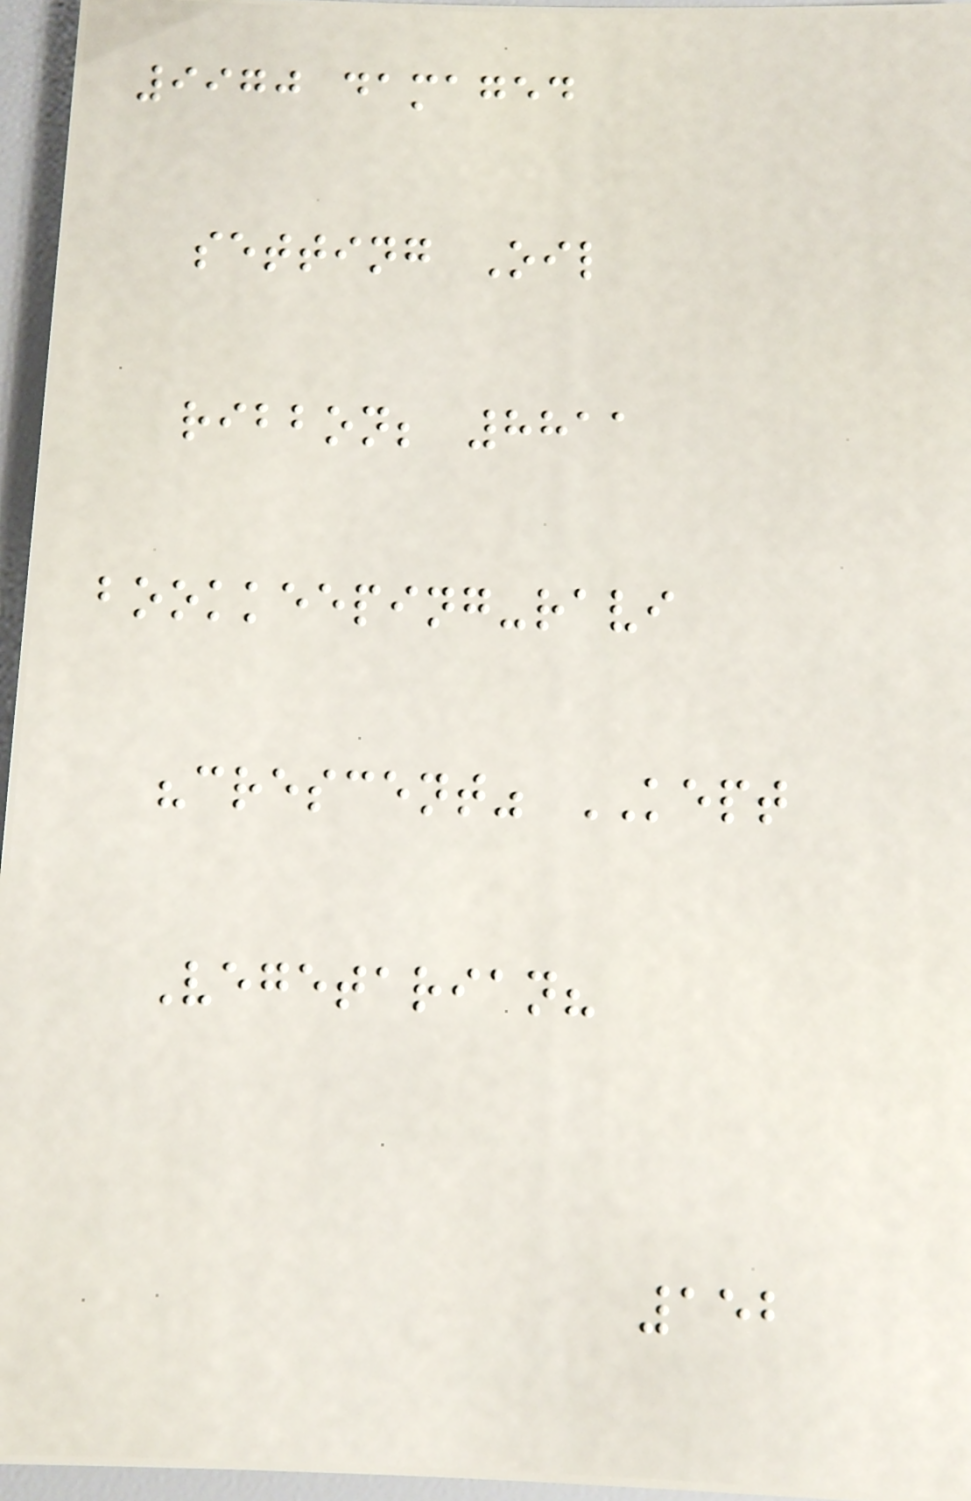9970 damaged
setting Oil
ribbon; 8811
bookkeeping-ravi
"crescent" KEPT
Vegetarian?
152
